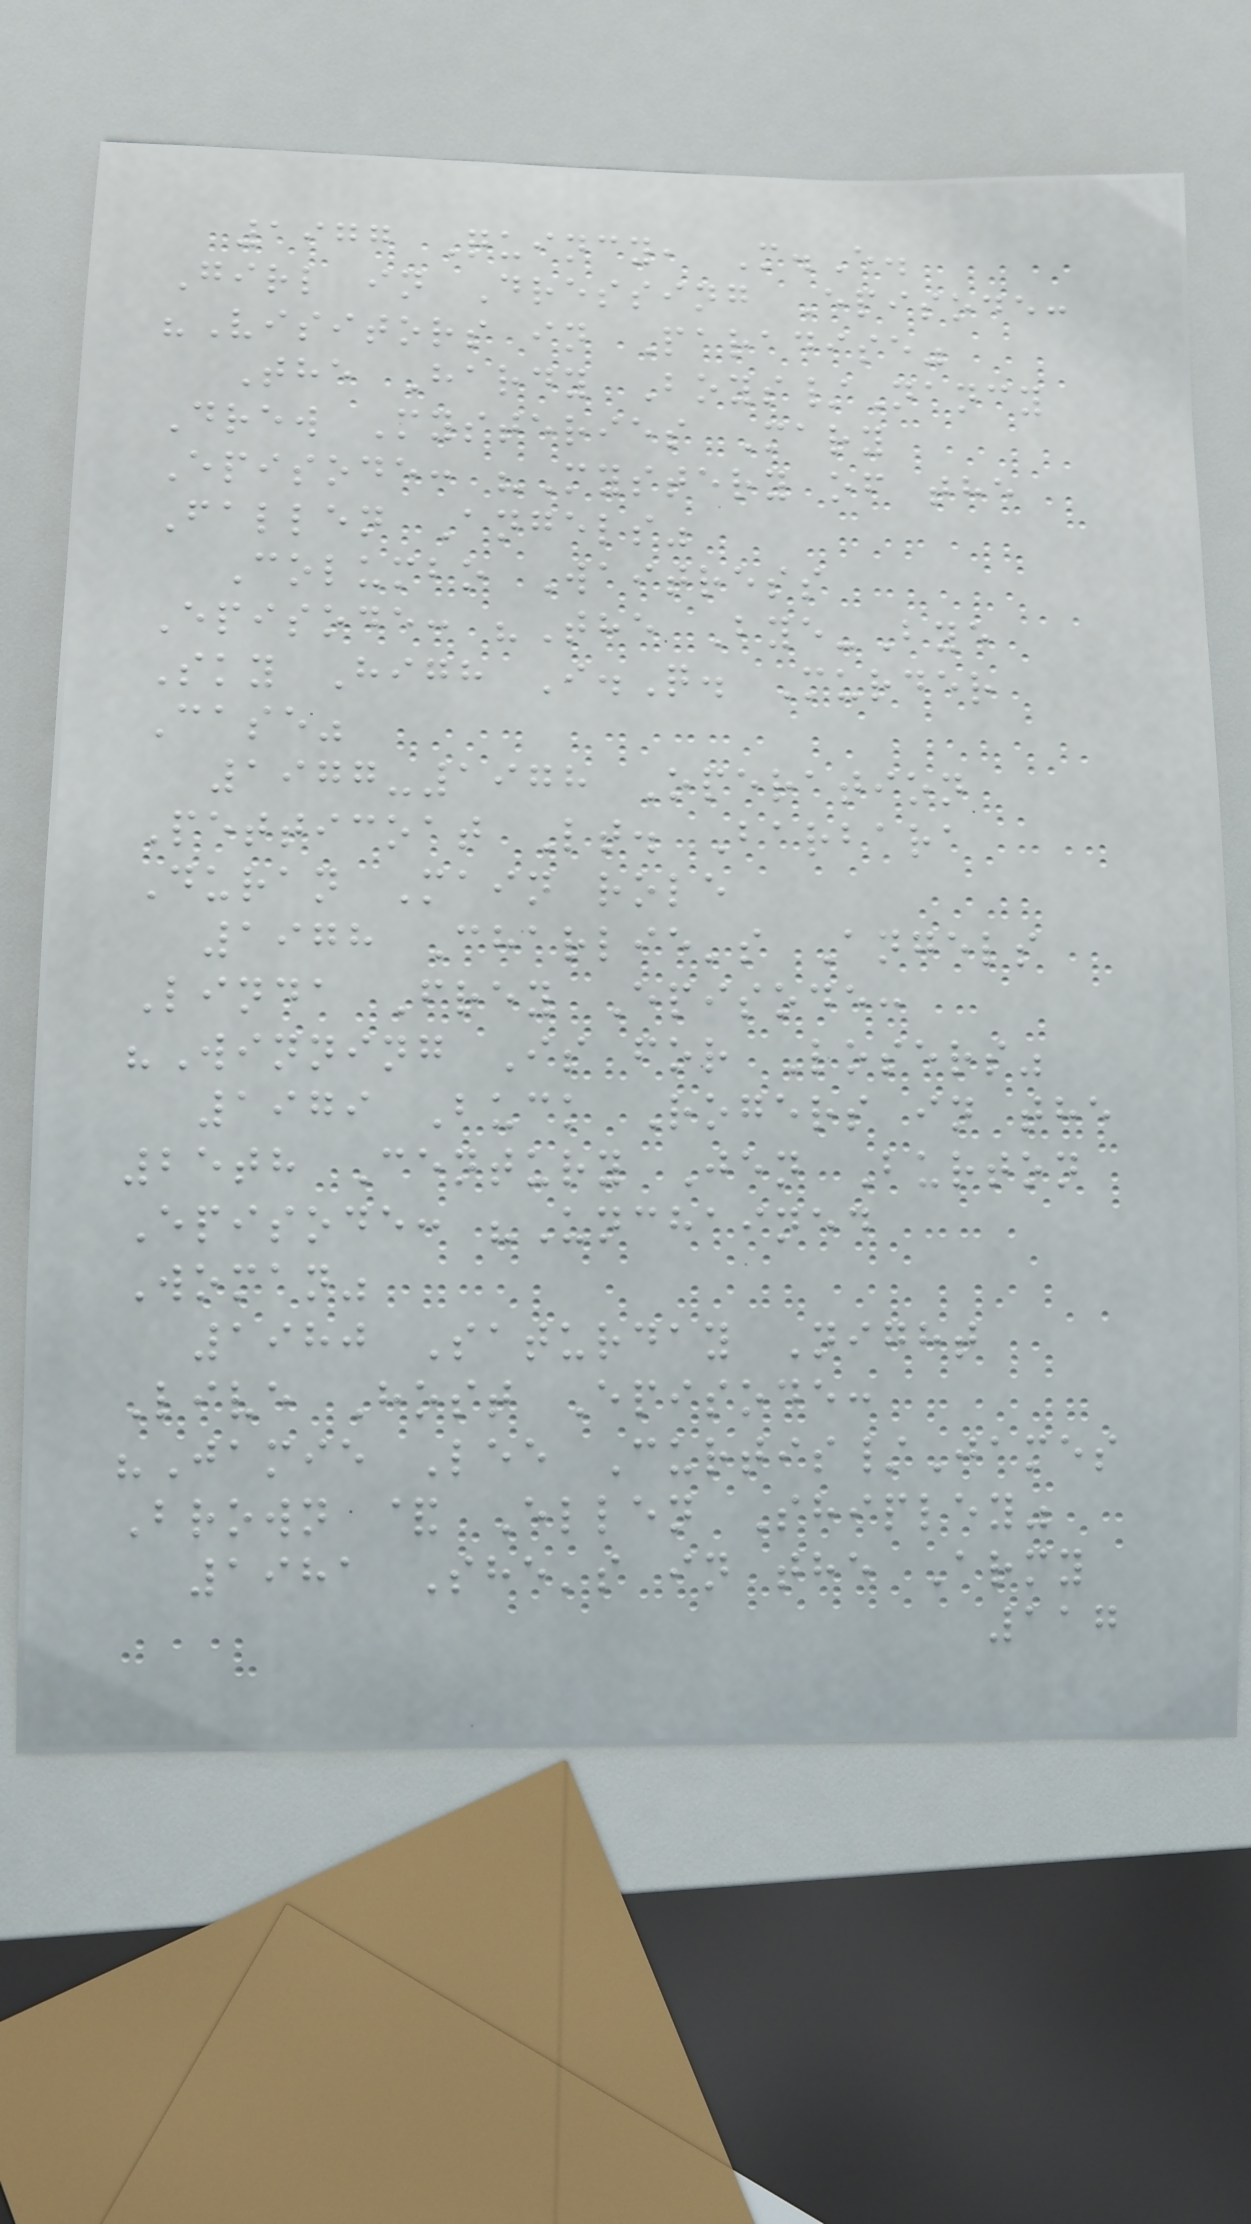1977 Quincy, M.E.
Girl in Dressing Episode:
"Visitors in Paradise"
The Hardy Boys/Nancy
Drew Mysteries Mary
Episode: "Mystery of the
Fallen Angels"
Columbo Waitress
Episode: "The Bye-Bye
Sky High I.Q. Murder
Case"
1977-1978 Operation
Petticoat Lt. Barbara
Duran Main role
1978 Charlie's Angels
Linda Frey Episode:
"Winning Is for Losers"
1979 Buck Rogers in the
25th Century Jen Burton
Episode: "Unchained
Woman"
1980 Saturday Night
Live Host Episode:
"Jamie Lee Curtis/James
Brown & Ellen Shipley"
1981 She's in the Army
117
